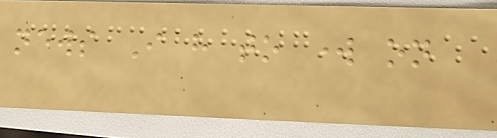news I have to work on
